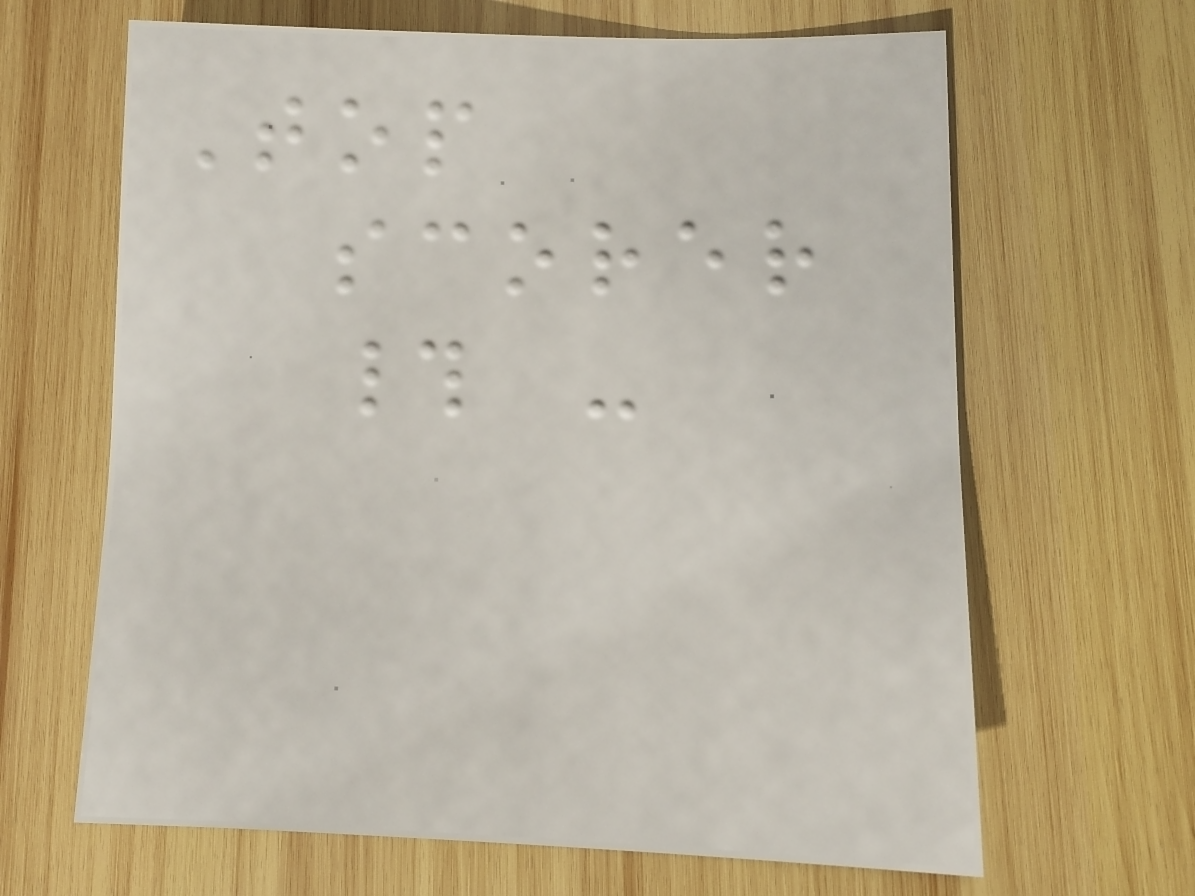Top
scorer
# -
